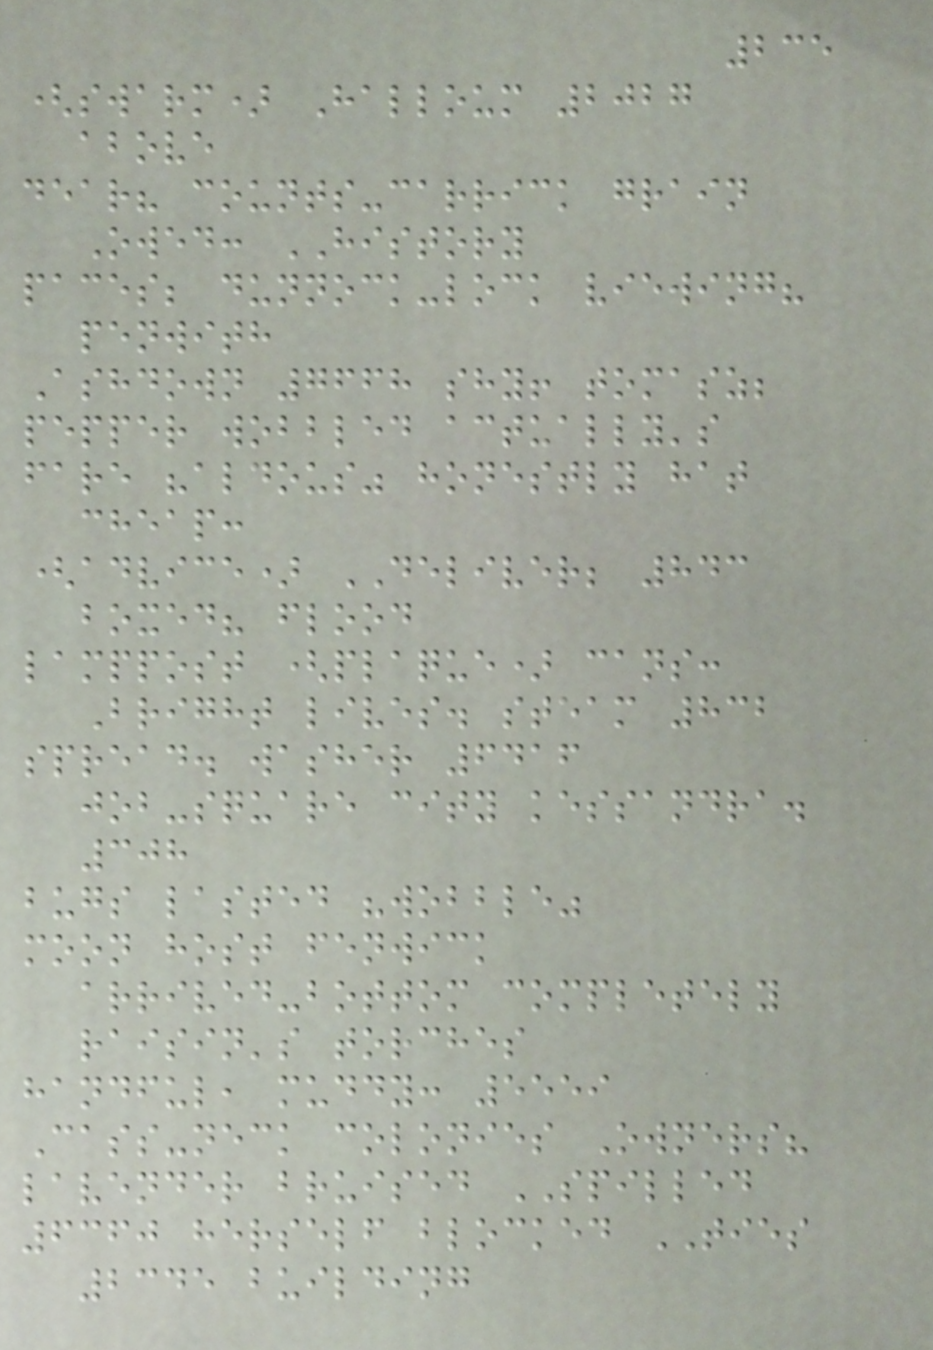235
(swarm) Halloum 2027
above
dear? counts-carrick grain
Owed: HISTORY
paces; dunnock-lock viewing?
penwith
Ashdown 7668 shy! tomasz;
pepper wobbled actually's
fare "aldous" honestly hat
cheap:
(advice) DELIVER; 843
boxed? flood
lamppost (plaque) cans:
Bright lives. steam 832
spread. washer 6416
job-square city kessandra.
308
bugs lasted "wobble"
moon host fenwick
arrived-bottom completely
raisin's torches
handful, muddy: 5559
Cass-neck colonies Owners?
lavender bruised SPILLED
6360 herself blocked TIES
2345 building
